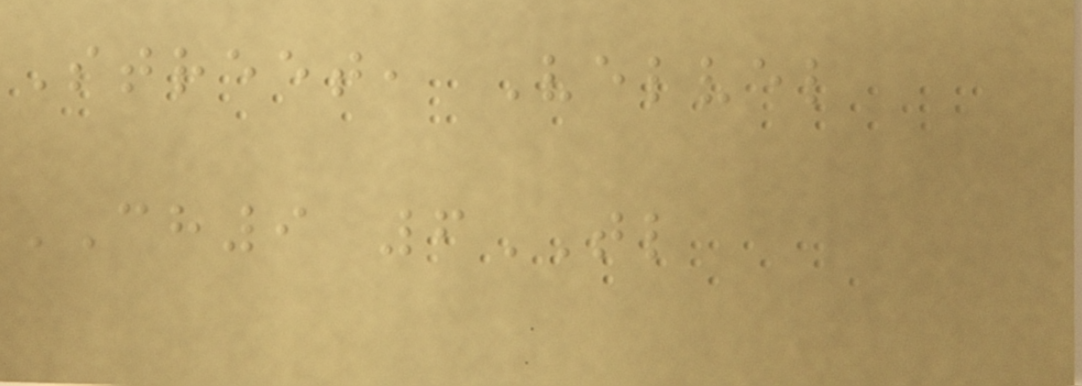Street, Velvel
CH9 6TL
